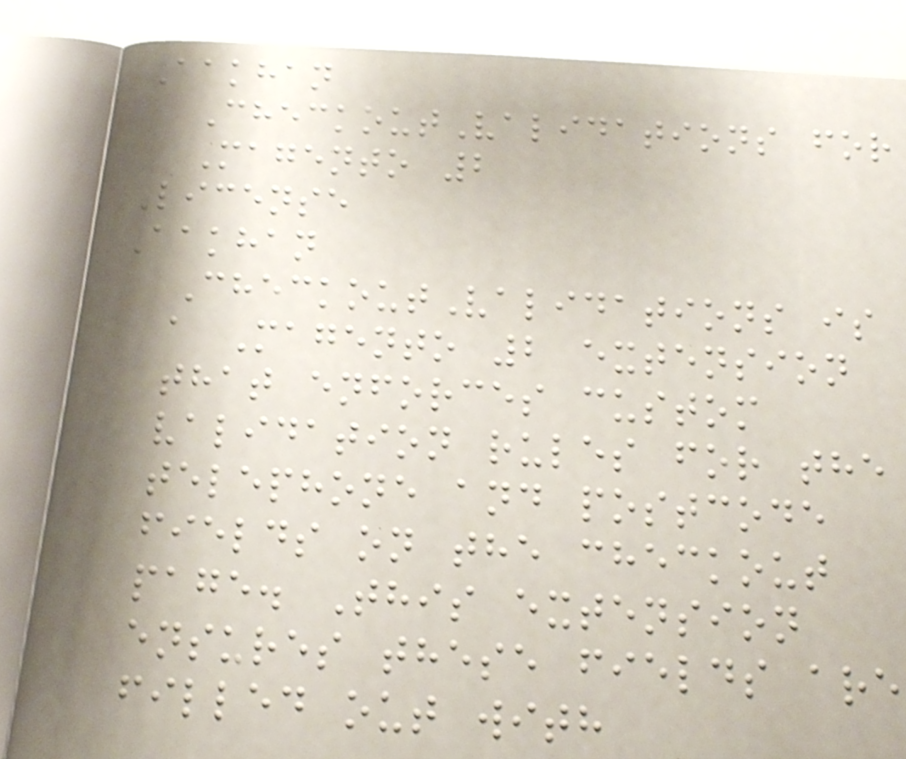Aakhan
CheckoutValidations for
Magento 2
License
Aakhan
CheckoutValidations is
a Magento 2 extension
that enforces custom
validation rules for the
telephone and postcode
fields on the checkout
page. This extension
ensures these fields are
filled out with
